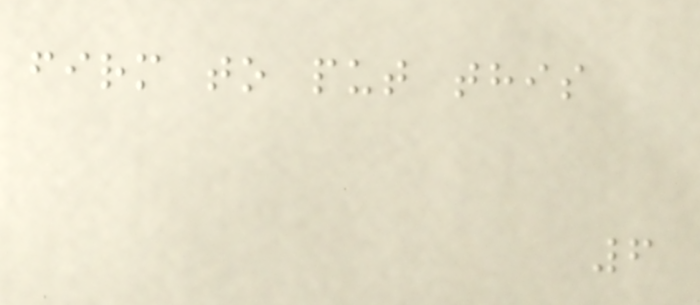firm to put this
6
